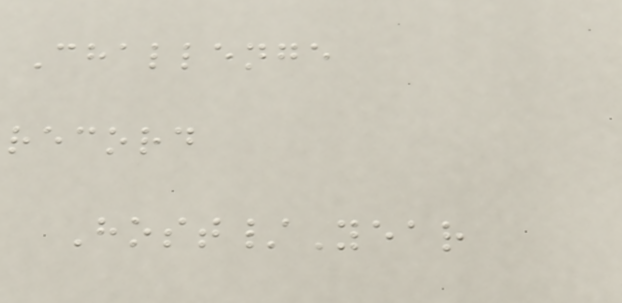Challenge
record
Host/Year
